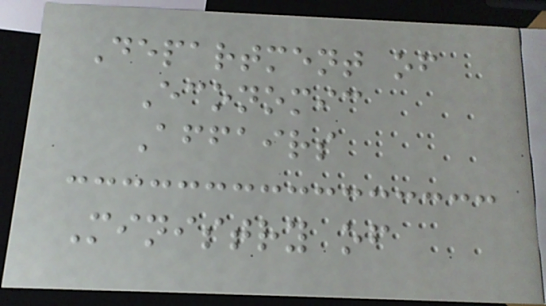Department of
Economic
Affairs
Ministry of
